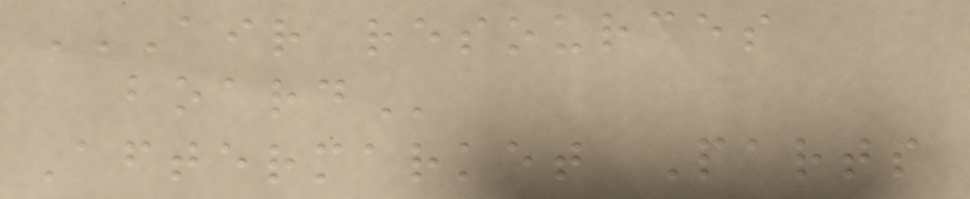AIR RESOURCES
BOARD
Aftermarket Parts
